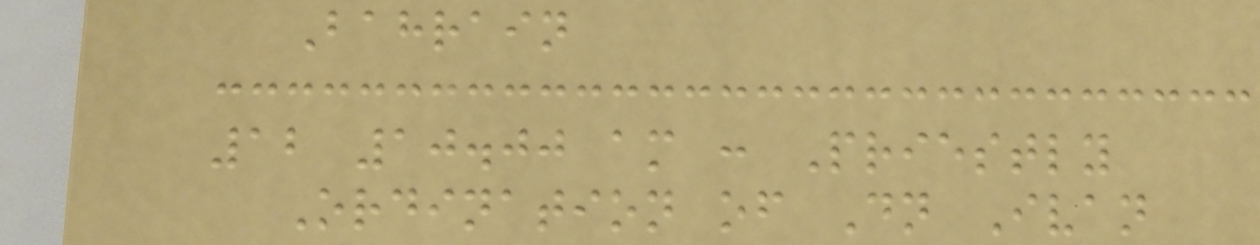Bahrain
12 10.00 am : Priestly
Ordination of Dn Ivan
